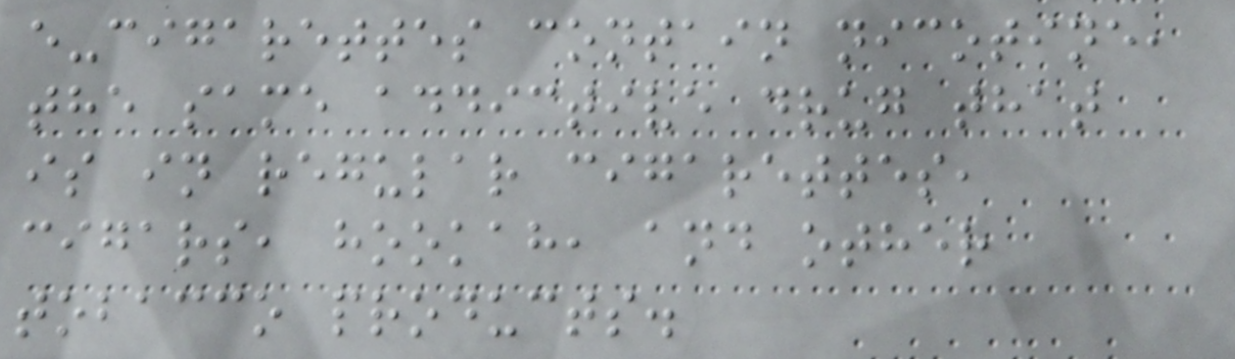e-cigarettes contain nicotine,
the same addictive drug that
is in regular cigarettes,
cigars, hookah, and other
tobacco products.
